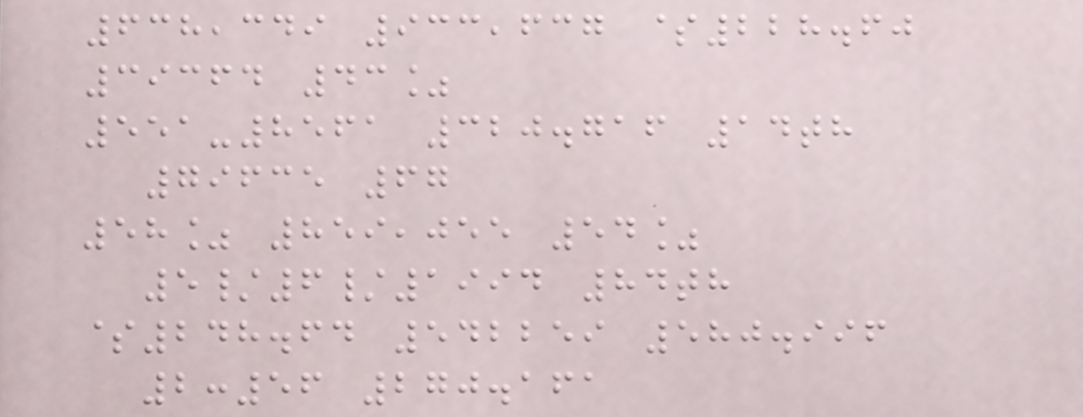638,349 933,637 $228.60
39364 43%
551-8561 320.716 14th
79635 67
58% 859,055 54%
5/6/1994 84th
$248.64 542259 580.996
2:56 270.161
